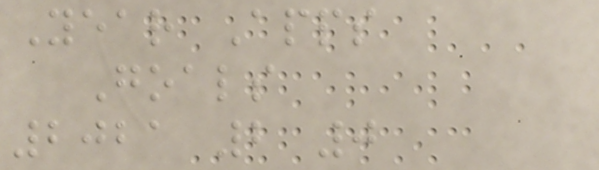Year Apps
Goals
2021 2 0
